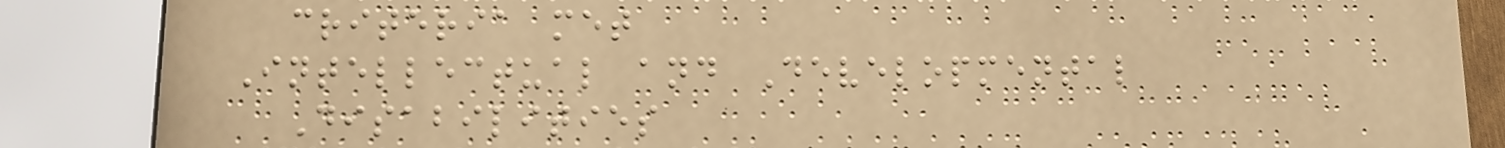criteria met
Intellectual and Developmental
Disabilities
